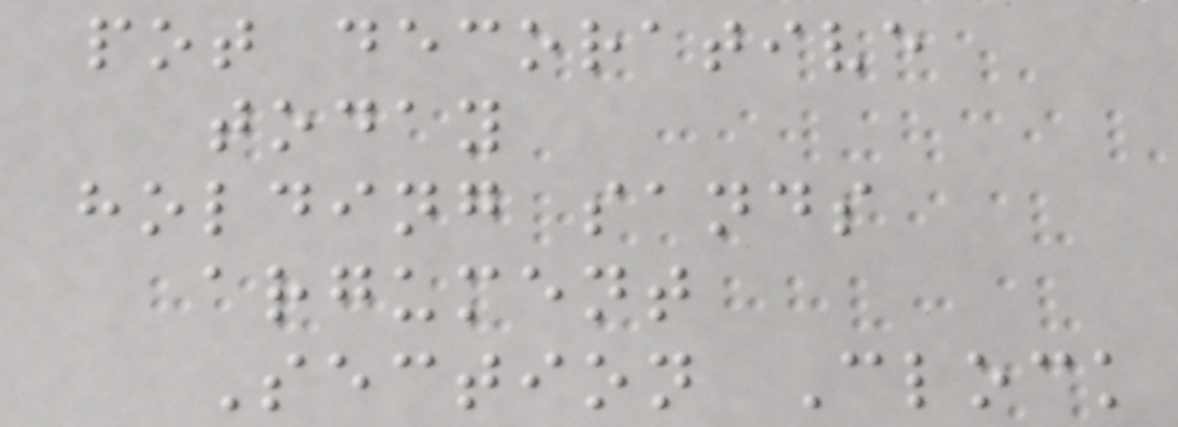pot decorative
today
holding sands
argument
Section Clock
